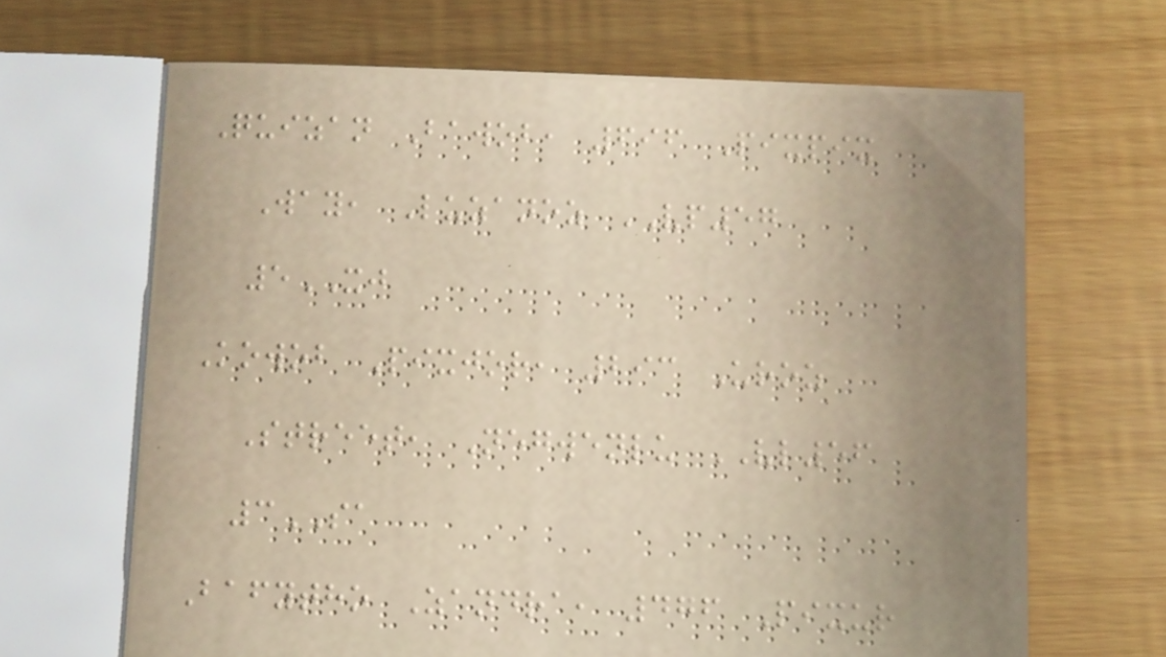Quizan Bawob, 696 Pixpix
Way, Luzanoz VP57
5XJ
Kowob Pixjor, 293 Uroz
Street, Negwenlu VL56
3SA
Bafytho Zandra, 476 Pixur
